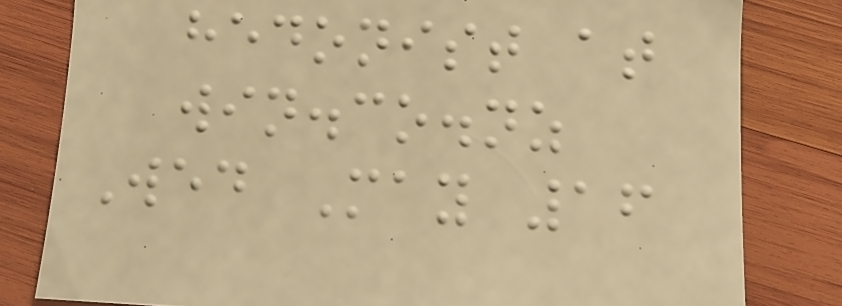hedonist at
win.co.nz
Wed May 16
